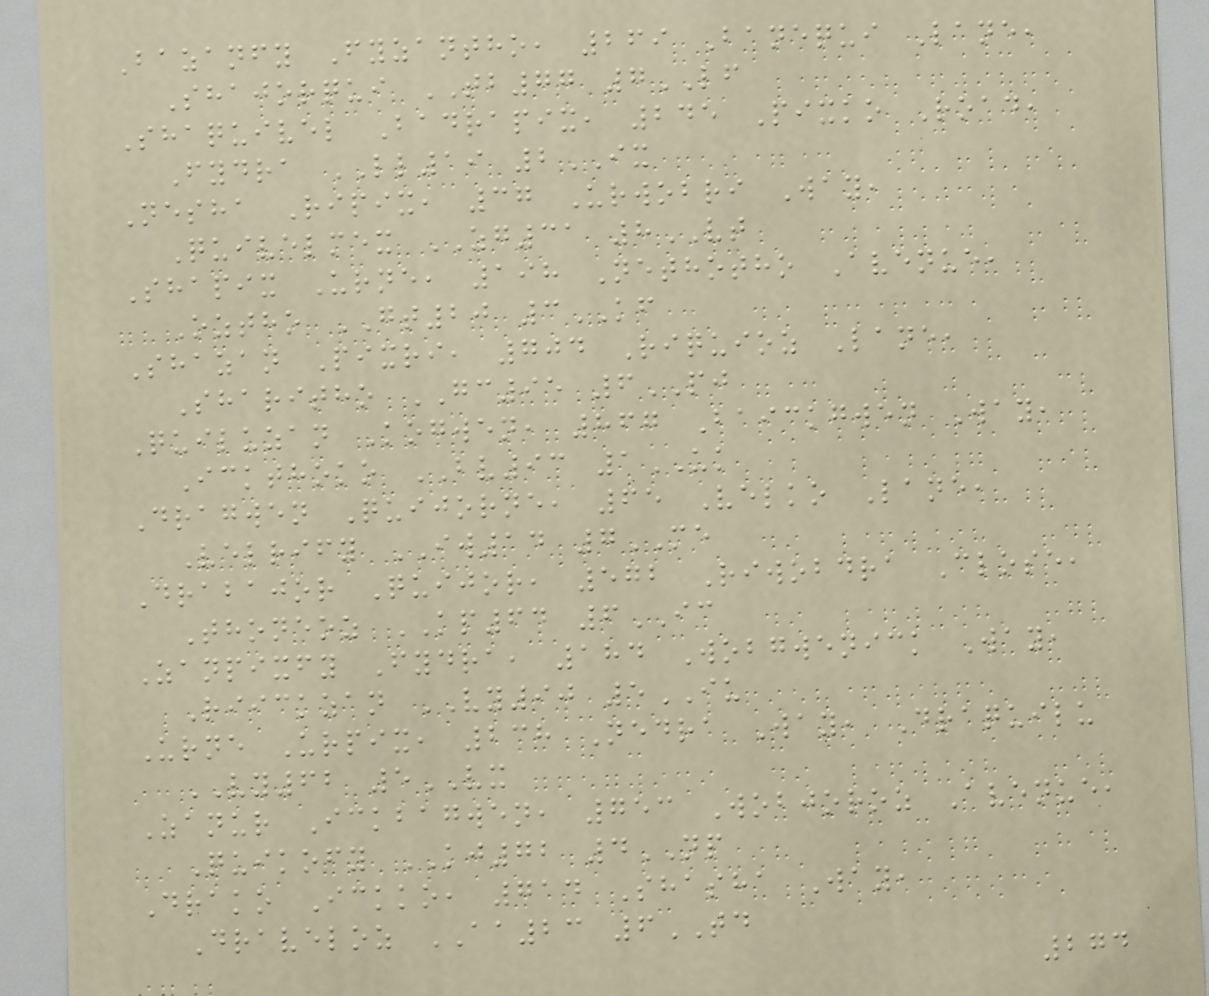Bazanfy Fyzantho, 269 Banequi Lane,
Shajorqui TB77 7LF
Shaquivel Badrapix, 245 Pixko Road,
Fydra LL19 2IX
Nesha Ripix, 37 Urwobri Way,
Quivelmex ZG31 8VT
Shapix Urne, 198 Nethotho Avenue,
Oztho GT20 3KF
Shazan Pixri, 704 Riquioz Lane,
Sharitho GC95 6PJ
Quiluzan Kogwen, 867 Baickgwen Way,
Ickthoko BV93 1UK
Dragwen Quijorne, 65 Velko Lane,
Velrify IW14 7ME
Drabajor Quijor, 572 Riwobdra Close,
Thoneoz KP64 6IC
Zanpixfy Fydra, 184 Wobgwenick Way,
Riickzan VY90 5IU
Urne Urpix, 238 Nedra Way, Draquilu
VY62 5VX
Zanur Ickbagwen, 753 Wobjoroz Avenue,
Quikofy KJ72 4NP
Drako Ickko, 714 Shasha Way,
Draveloz AA23 6TD
274
